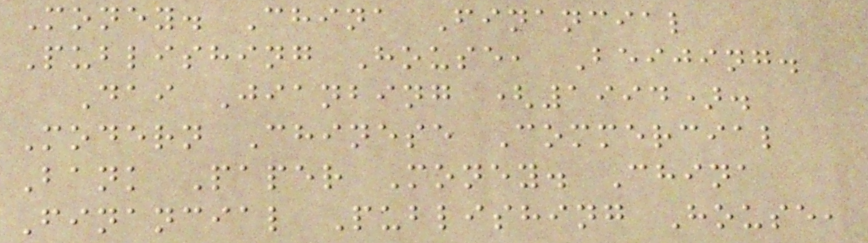Money. China Financial
Publishing House, Beijing.
Dai Jianbing (1994).
Modern Chinese Commercial
Bank Paper Money. China
Financial Publishing House,
